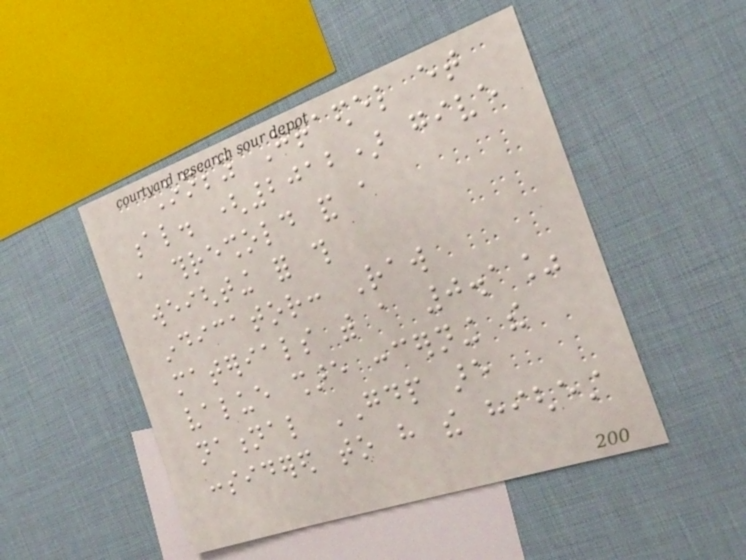Only Graedel et
al. (2012) give
a threshold and a
weighting for this
indicator: Raw
materials with a 0.1%
value share concerning the
national GDP are
considered to have the highest
